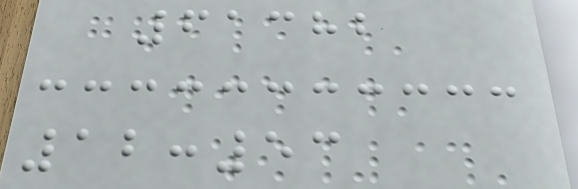61382
12:53
